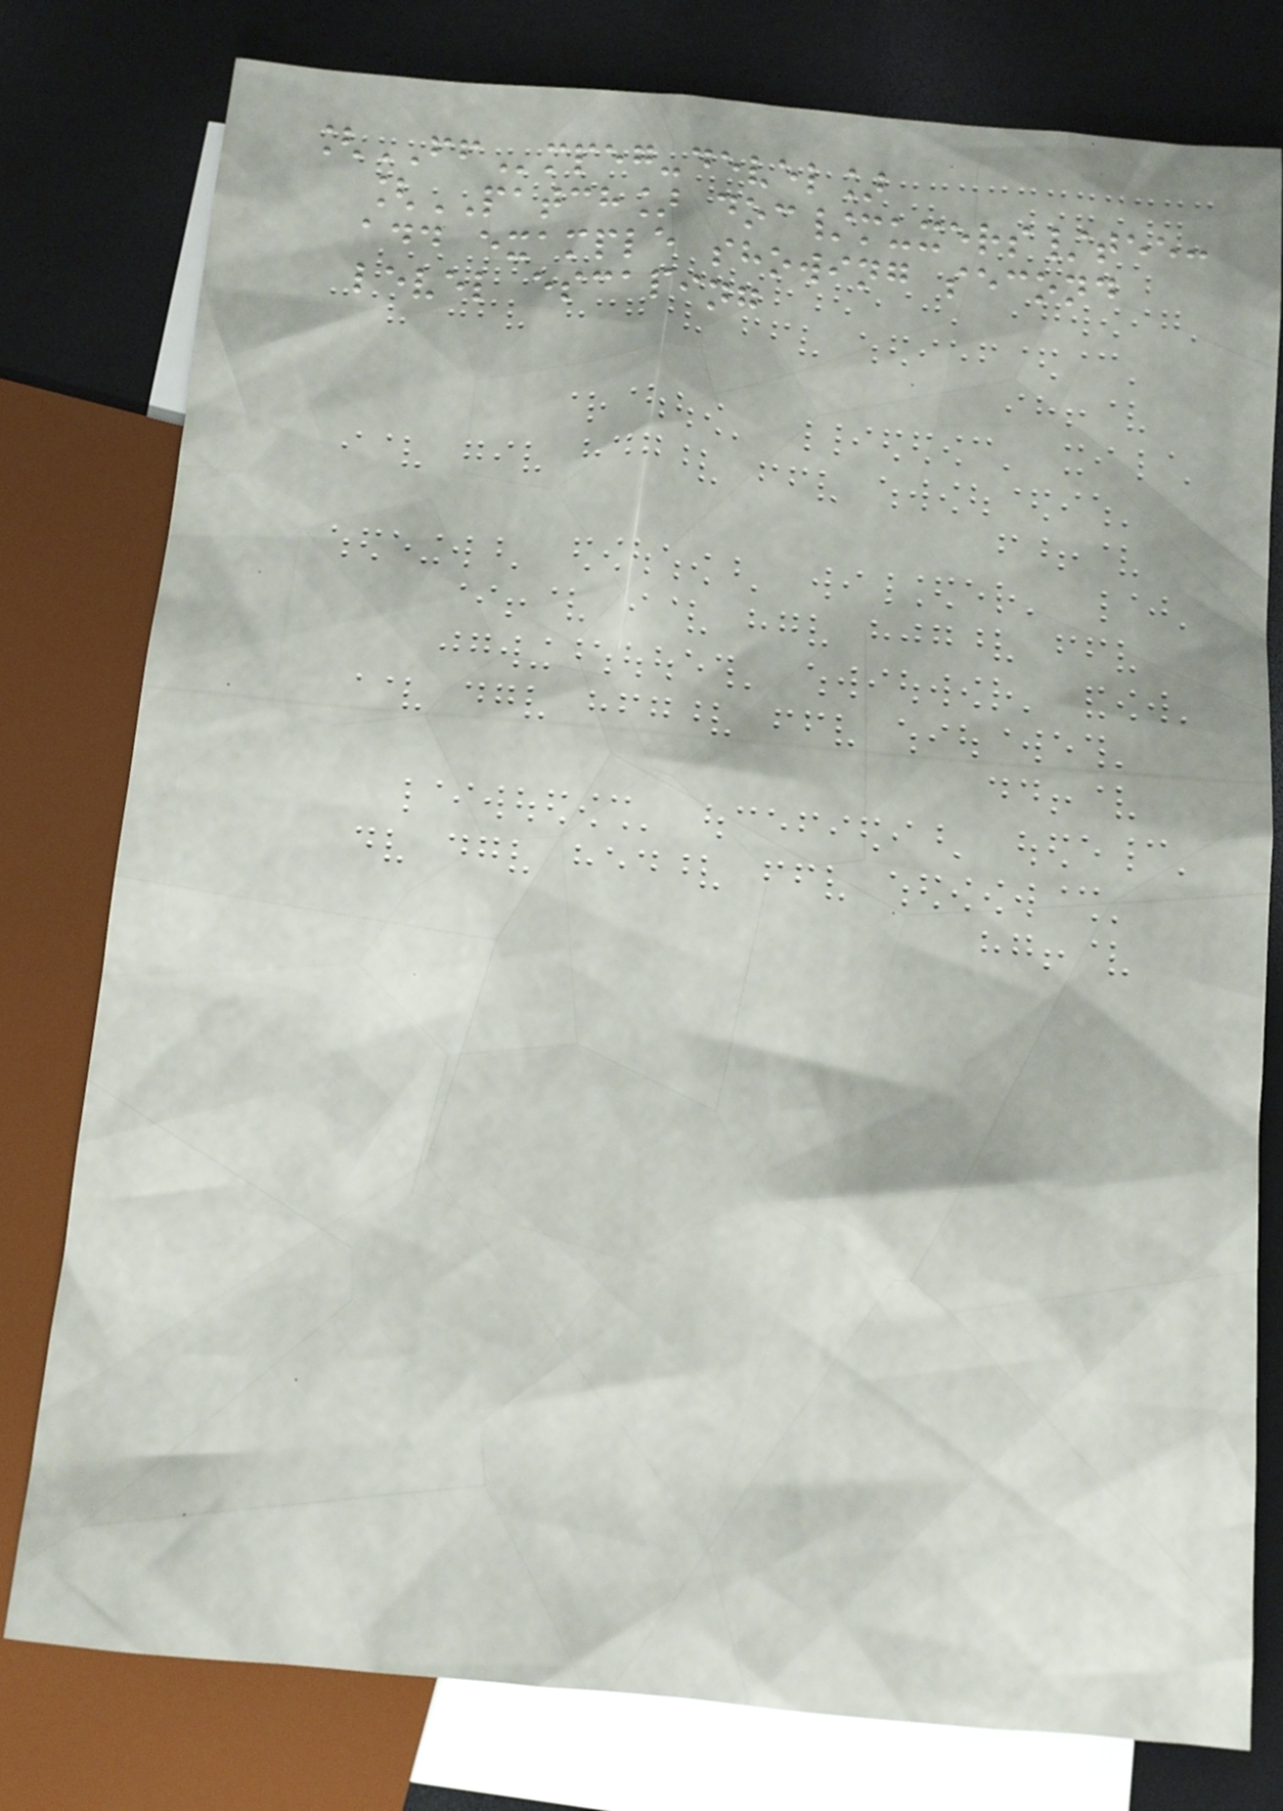[FFmpeg-devel]
[PATCH] doc/muxers/tee:
add example showing second
level escaping
